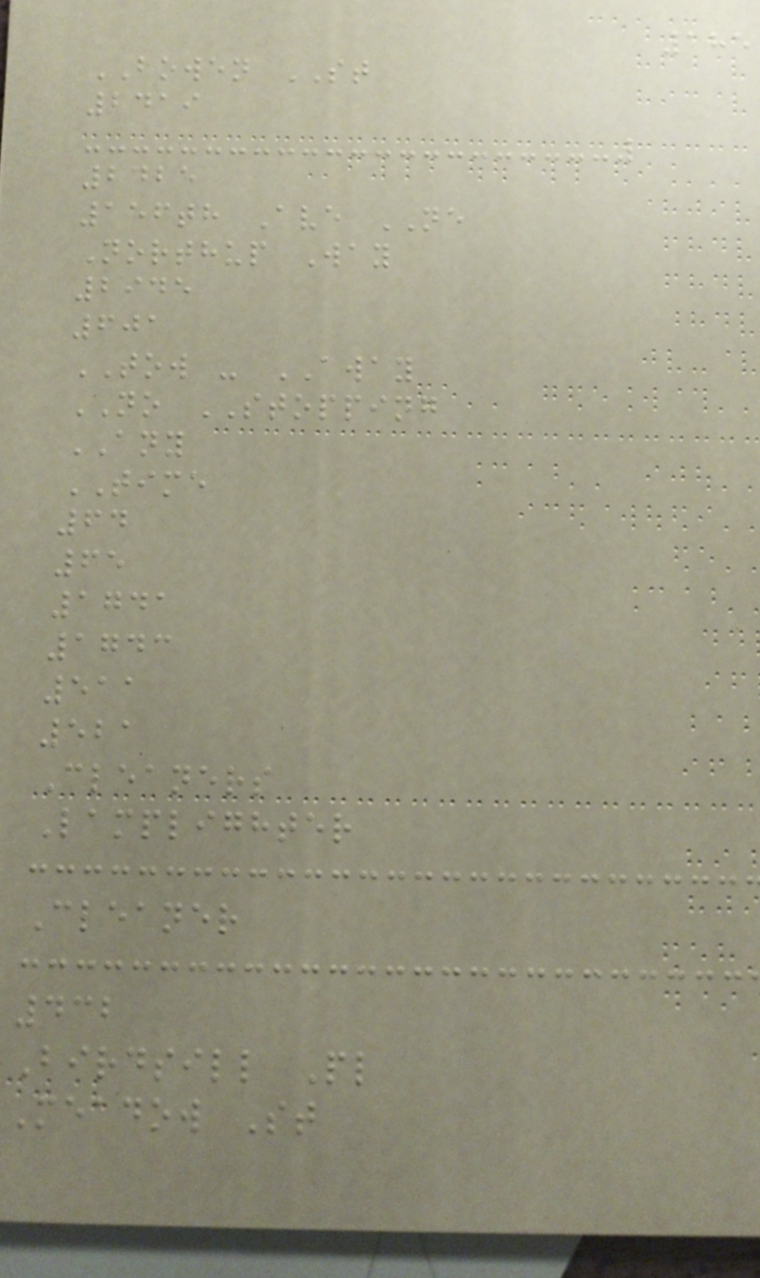185
BOWEN ST
2419
2425
156th Ave NE
Northup Way
2945
601
TOW - AWAY
NO STOPPING
ANY
TIME
64
65
1741
1743
511
521
Cleaners
Lamplighter
Cleaner
432
Birdsill Pl
Meadow St
